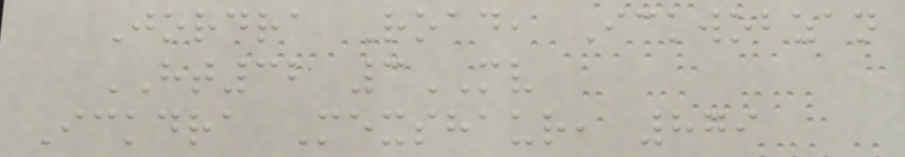Jordra Road, Ickwobzan
HT32 3MV
Ickdra Mexshaur, 879
